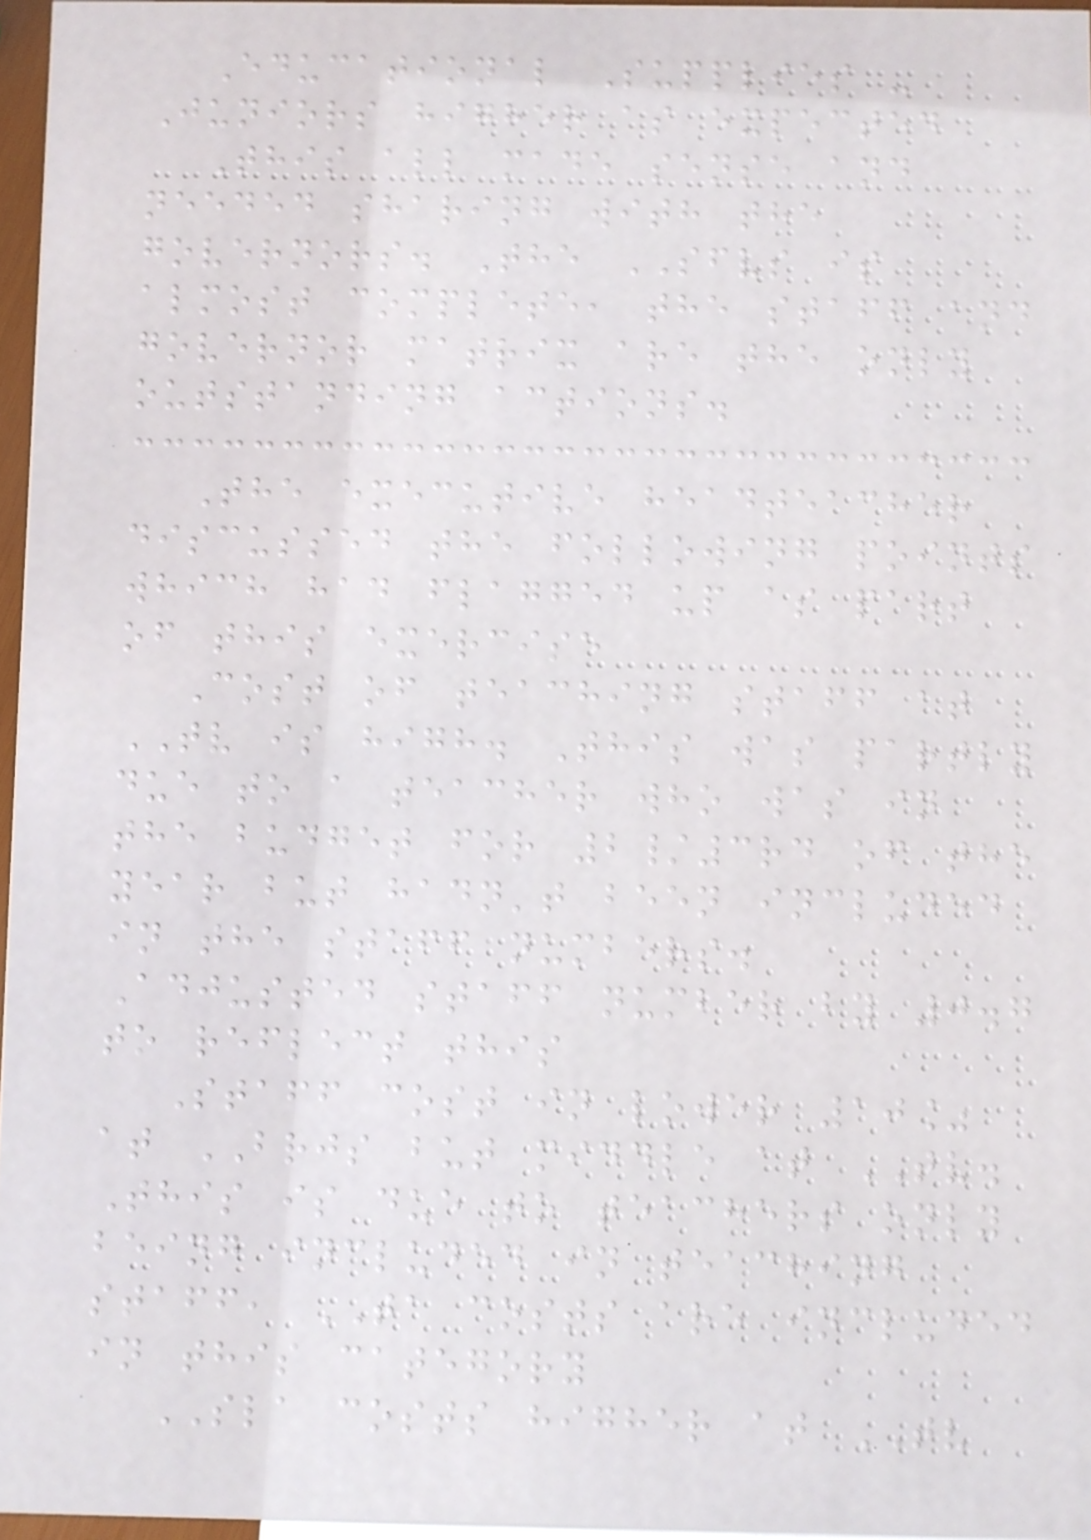Educational Supplies -
Juniors higher as expected
This all made sense and
needed sharing with the
governors. The SFVS is
almost complete, the staff and
governor matrix are the only
outstanding actions.
The executive headteacher
discussed the following points
which had flagged up as part
of this exercise
Cost of teaching staff at
TV is high. This was partly
due to a teacher who was in
the budget for 2/3rd of the
year but hadn't been included
in the staff numbers.
Adjusted staff number by 0.7
to reflect this
Staff cost in lower 10%
at BRJS but middle at TV.
This is due to teachers only
being included in teaching
staff, TA costs are included
in this category
SLA costs higher at TV
